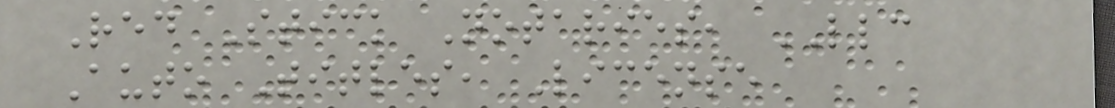Red Stick Notaries, LLC
Auto Titles, License
